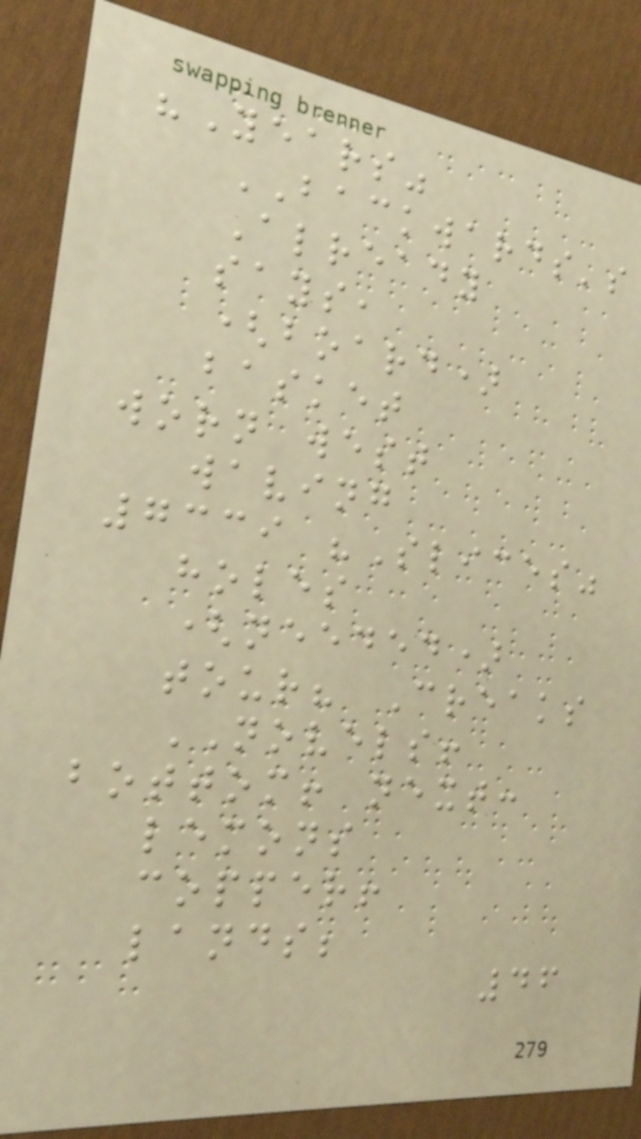"Years"
BACKWARDS's
Already
says,
(board)
basket
worn west
waving
7339 "Slices"
holes
(needed)
tour? Creaks
NOVELS!
bottom! next:
lemons
copper!
lands;
46
